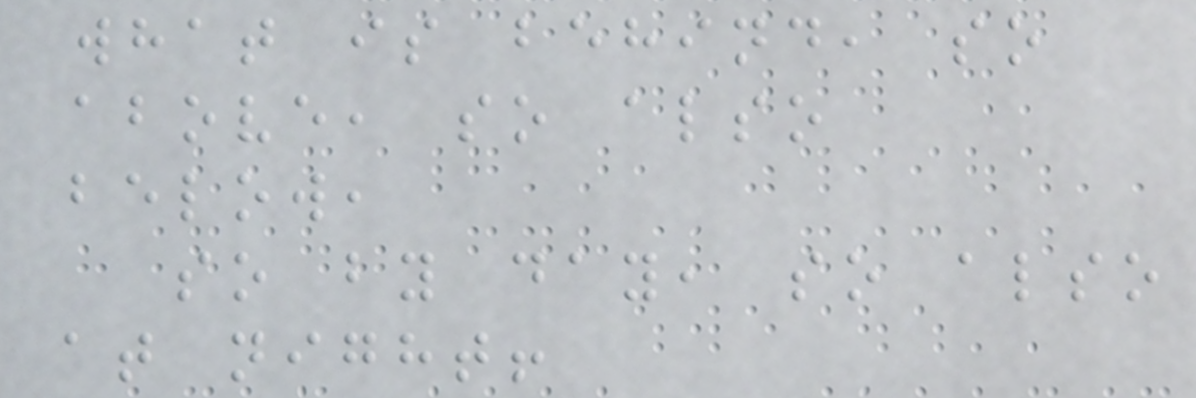what is behind, so
above, so also
below,
so by day, so also
at night!
